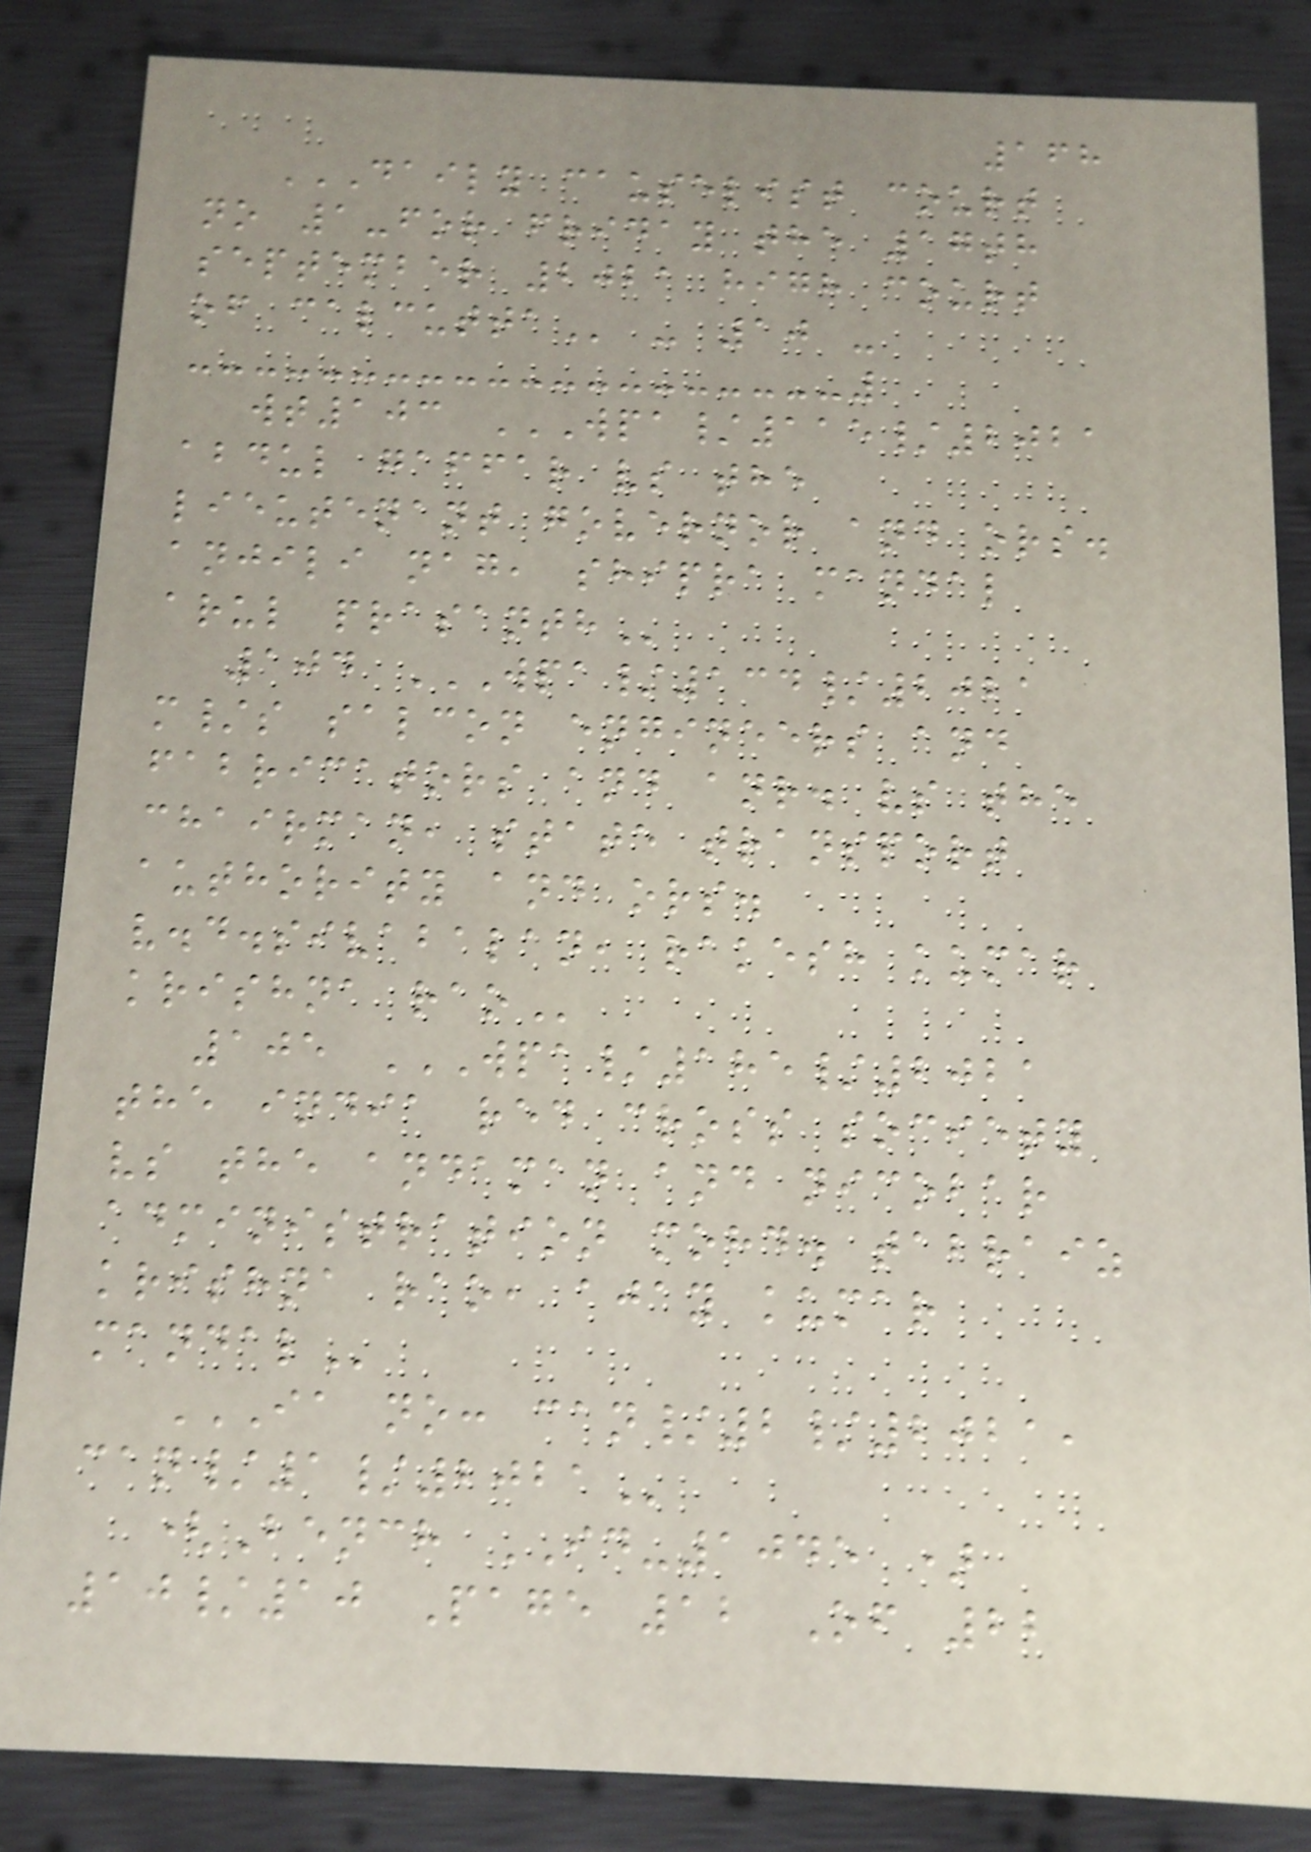168
DAILY CAUSELIST COURT
NO 1-FOR FRIDAY THE 17TH
SEPTEMBER 2021 HIGH COURT
OF CALCUTTA - 10 -
wt103 WPA/115/2021
ABDUL GAFFAR VS THE
LIEUTENANT GOVERNOR AND ORS.
ANJILI NAG, SHIPRA MANDAL
ARUL PRASANTH
104 WPA/134/2021
M/S SALCON ENGINEERS AND
FABRICATORS AND ANR. VS THE
CHAIRMAN, STATE TRANSPORT
AUTHORITY AND ORS.
V.D.SIVABALAN, RAKESH KUMAR
KRISHNA RAO
105 WPA/185/2021
THE INDIA RED CROSS SOCIETY
VS THE ANDAMAN AND NICOBAR
ADMINISTRATION MOHD. TABRAIZ
KRISHNA RAO, AJAY KUMAR
MANDAL
IA NO: CAN/2/2021,
CAN/1/2021
(Bench ID-1045 )
10/10 Page 12 Of 22
